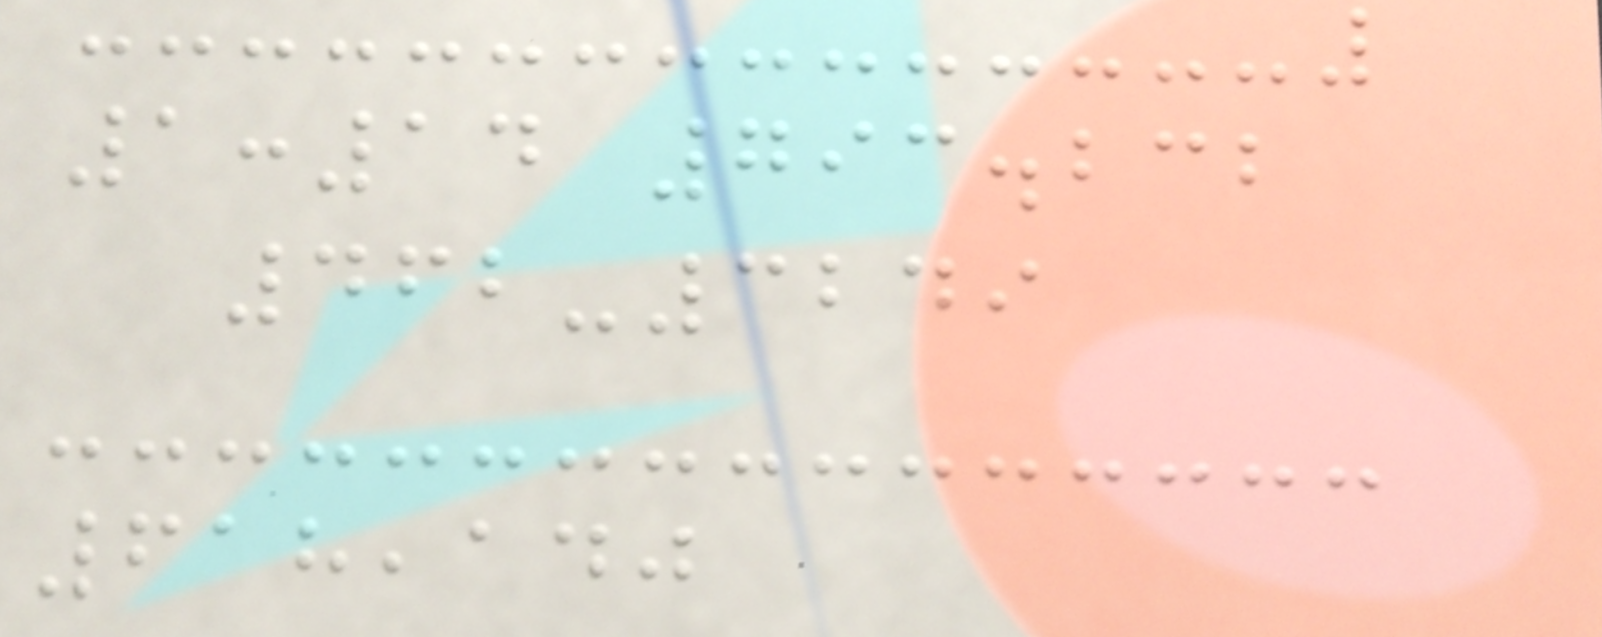1:14 793.232
462-3249
618,140
